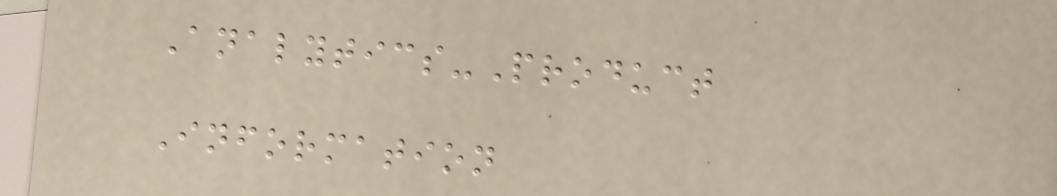Analytics-Product
Information
